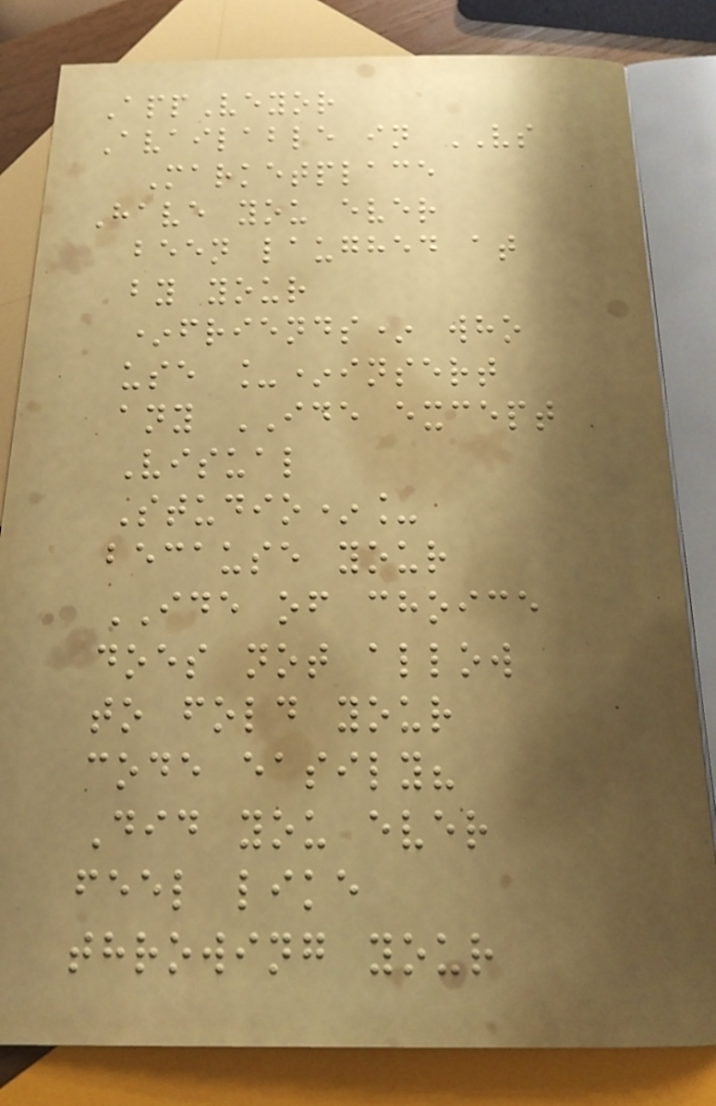AppVeyor
Available in VS
Marketplace
Have you ever
been laughed at
by your
*friends* who
use _*insert
any IDE except
Visual
Studio*_
because your
IDE of choice
does not allow
to fold your
code easily?
Did you ever
feel like
throwing your
